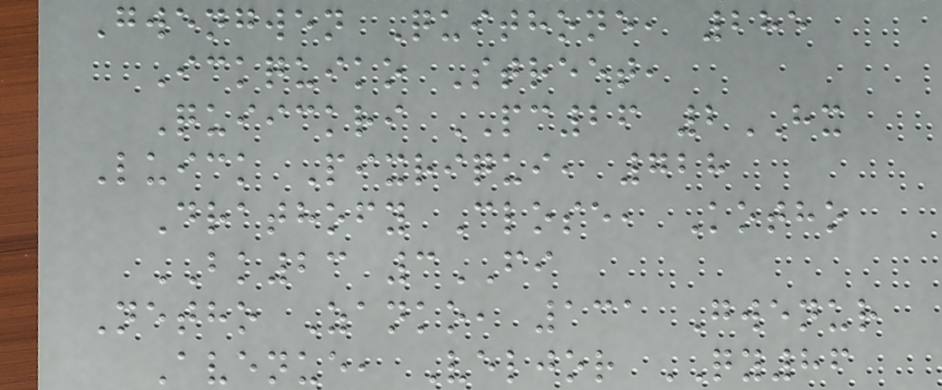Gwengwen Quithone, 285
Ickquiko Street,
Quiickri PC26 2HX
Luick Pixriqui, 728
Drathofy Close, Kotho
BK23 3FI
Netho Zanko, 131 Gwenur
Avenue, Veljor QY86
